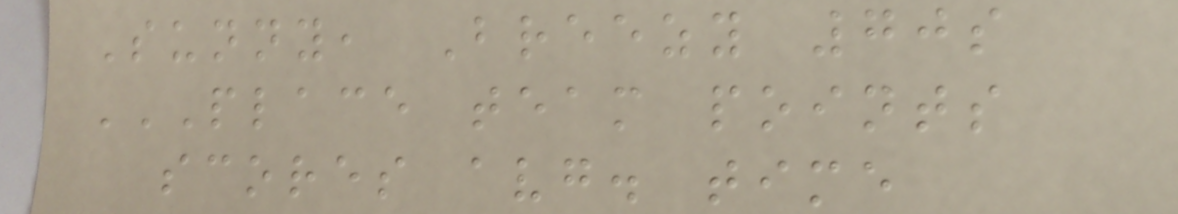Sunny, Breezy 70s
PLACE TEAM POINTS
SCORES AVG. TIME
